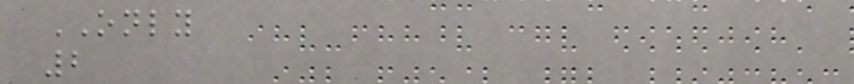ONLY
2
